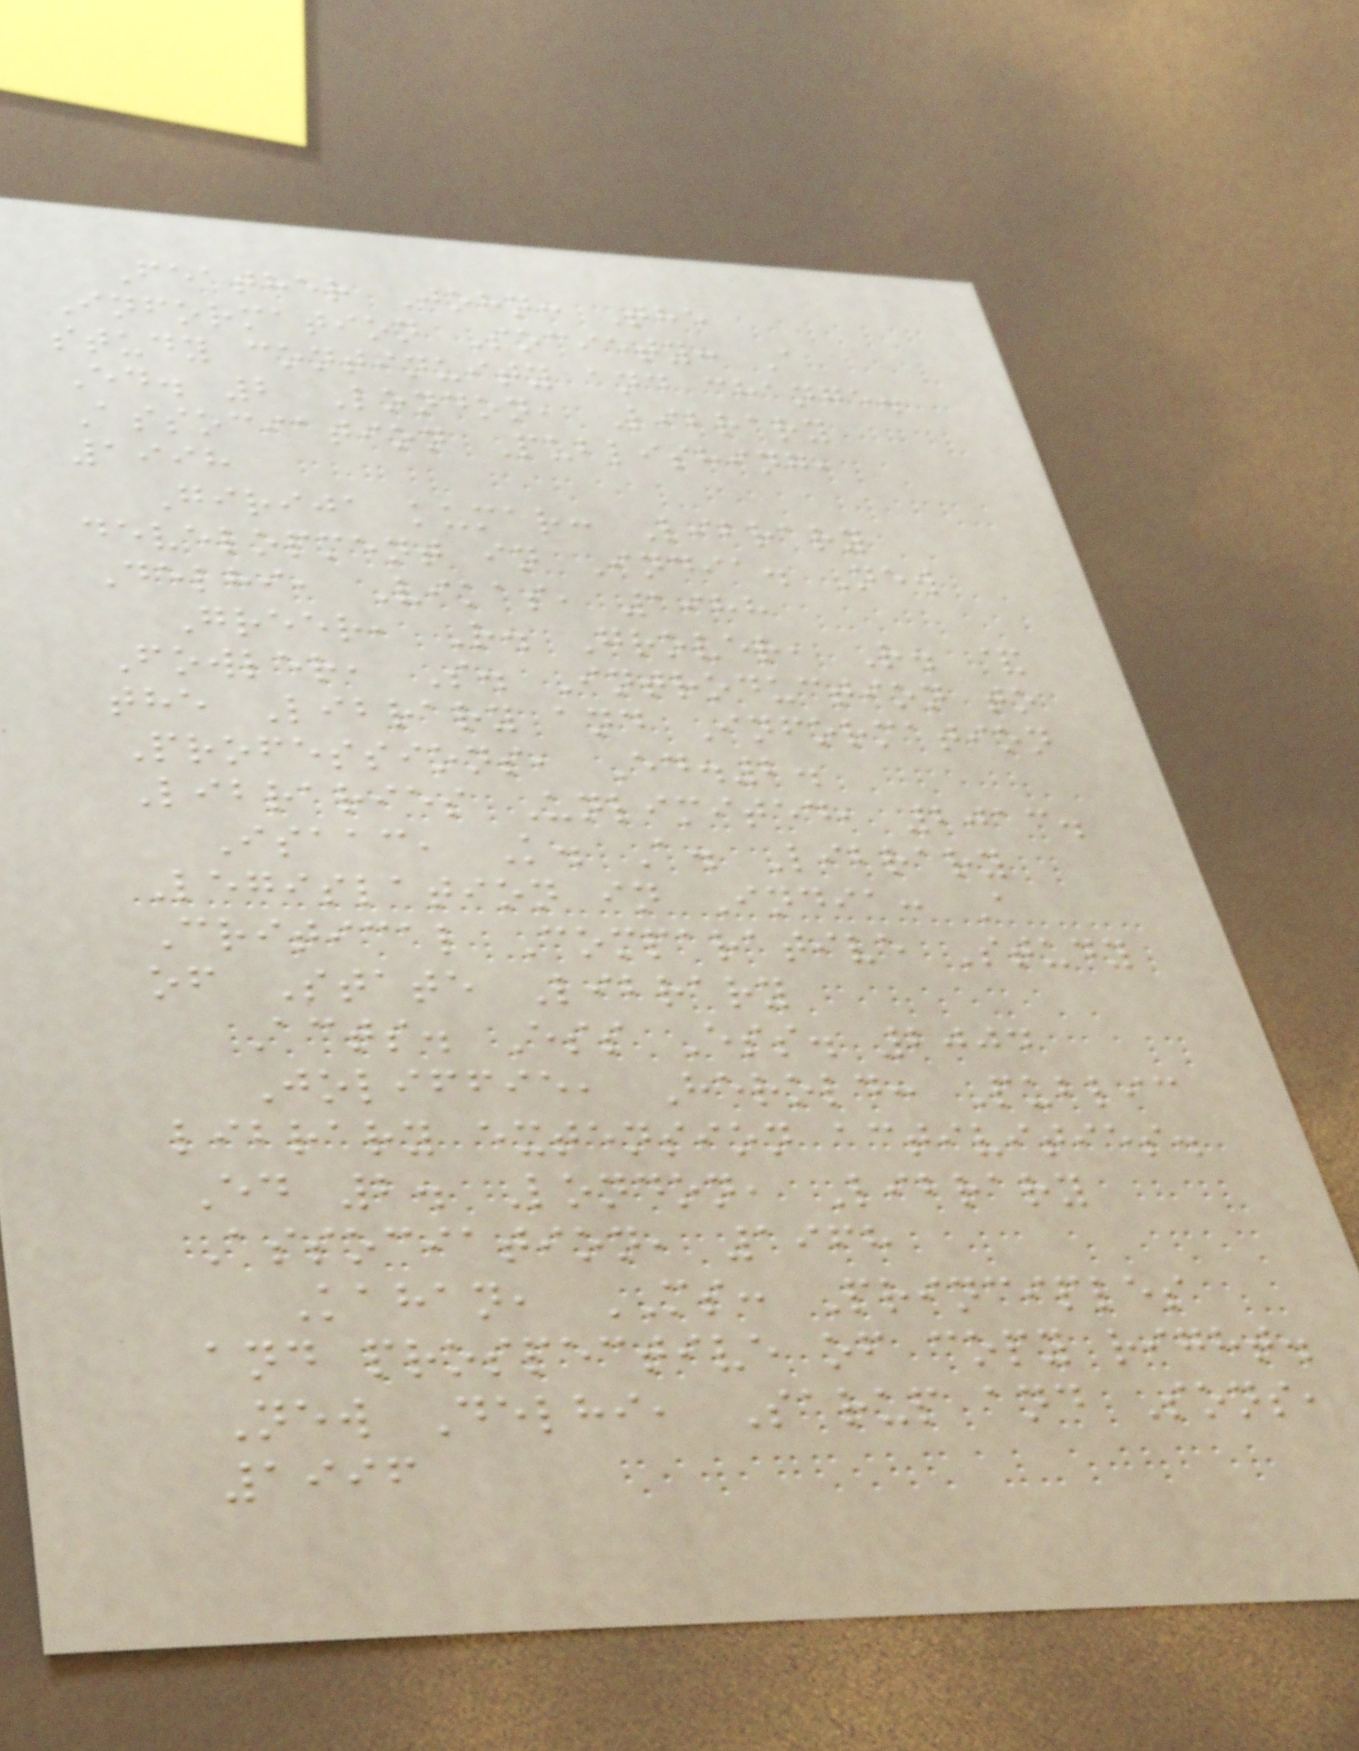Feather John: The
Information Society: A
study continuity and change.
Ed. 2 London, Library
Association Publishing,
1998
Girija kumar: Library
development in India. New
Delhi, Vikas, 1988
Greer, R. Grover, R. &
Fowler, S. Introduction to
the Library and Information
Professions, Ed.2.
Libraries Unlimited, 2013.
Isaac, K. A. Library
Legislation in India: A
Critical Comparative Study
of State Library
Acts. Ess Ess. 2004
Joliffie, Herold: Public
library extension activities.
Ed 2. London, Library
Association, 1968
Kahan, MS: Principles
and prospective of copy right.
New Delhi, Sarup and Sons,
1996
